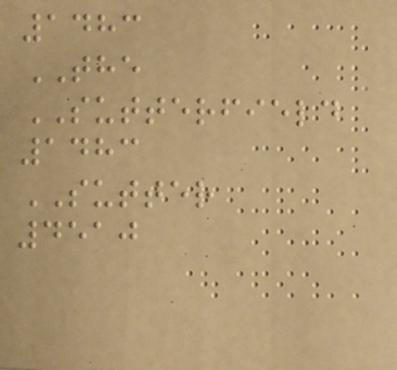1483
THE
SUTTERFIELD
1483
SUTTER
4510
